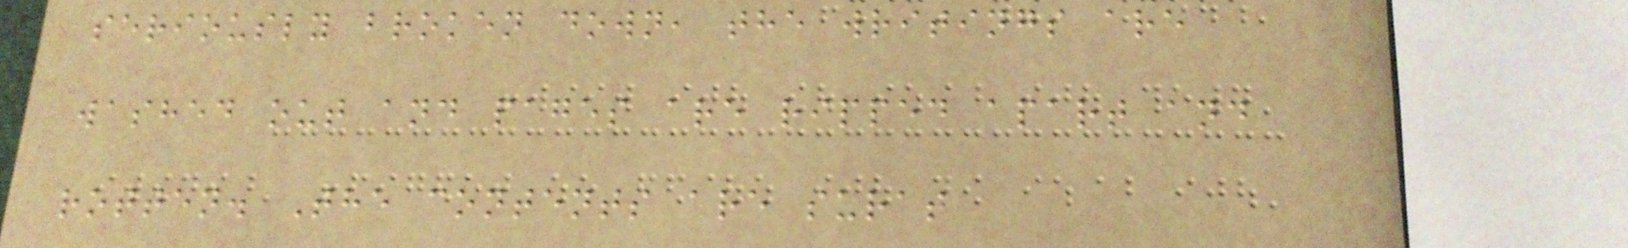seriously broken down, the writings are
washed out and pages are ripped apart and
rotten. The contents are surat
